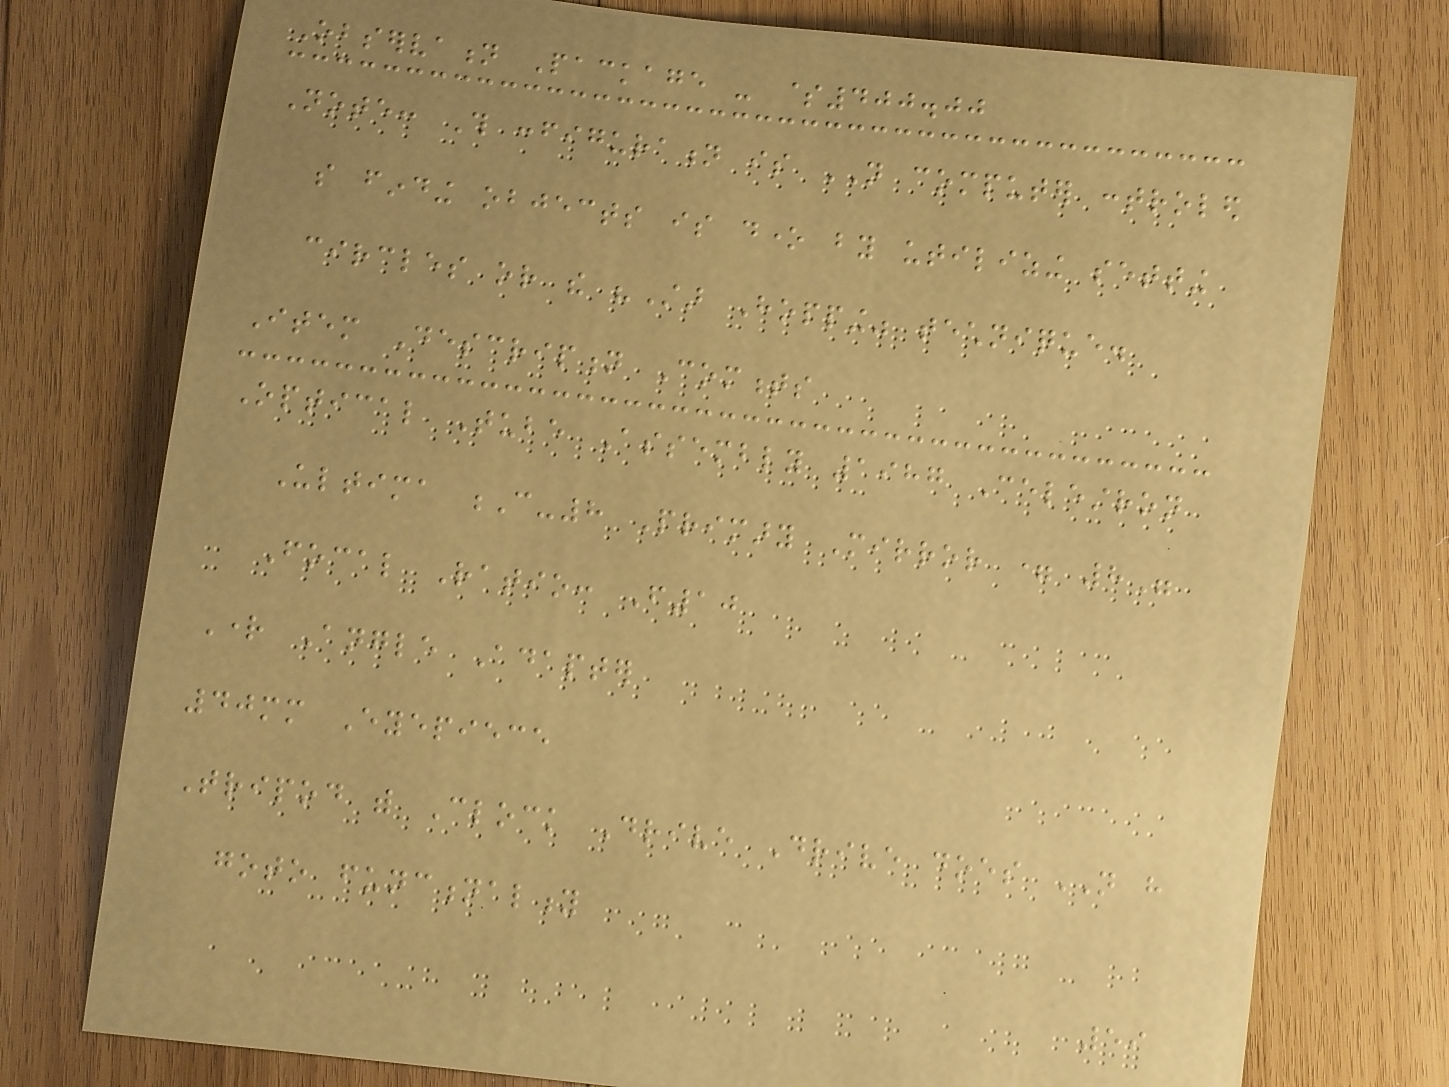Observation Package - $400.00
Note: This configuration is NOT computer controled
so finding objects is done by utilizing setting
circles or the "Star Hopping" technique.
Item Description Comments
Optical Tube Assembly 1987 Celestron
Ultima C-8 Primary Mirror = 8"
Focal Ratio: F10
Right Angle Adapter
40mm Eyepiece
Tripod with Clock Drive Drive does NOT have
goto functionality
59
